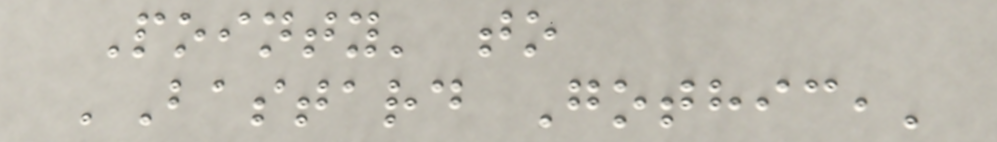Pointy' to
'Bastard Gothic,'
